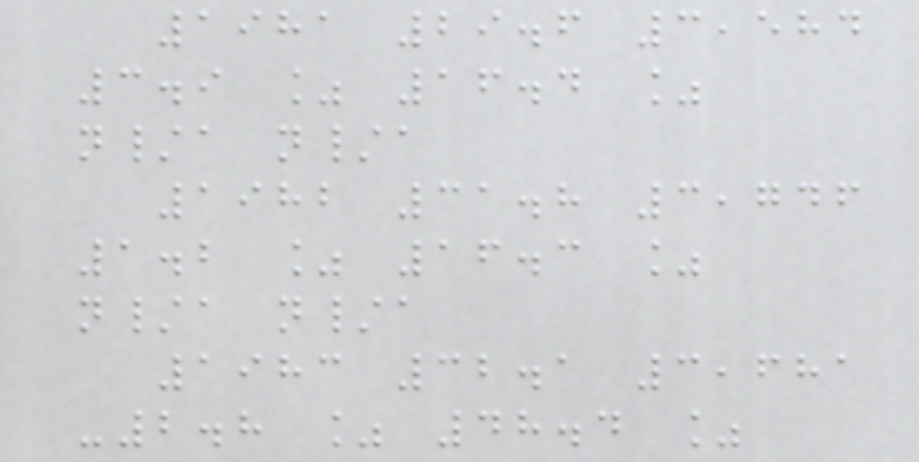1981 29.6 3,584
3.9 % 16.4 %
n/a n/a
1982 31.8 3,746
1.2 % 16.3 %
n/a n/a
1983 32.1 3,681
-2.8 % 48.4 %
